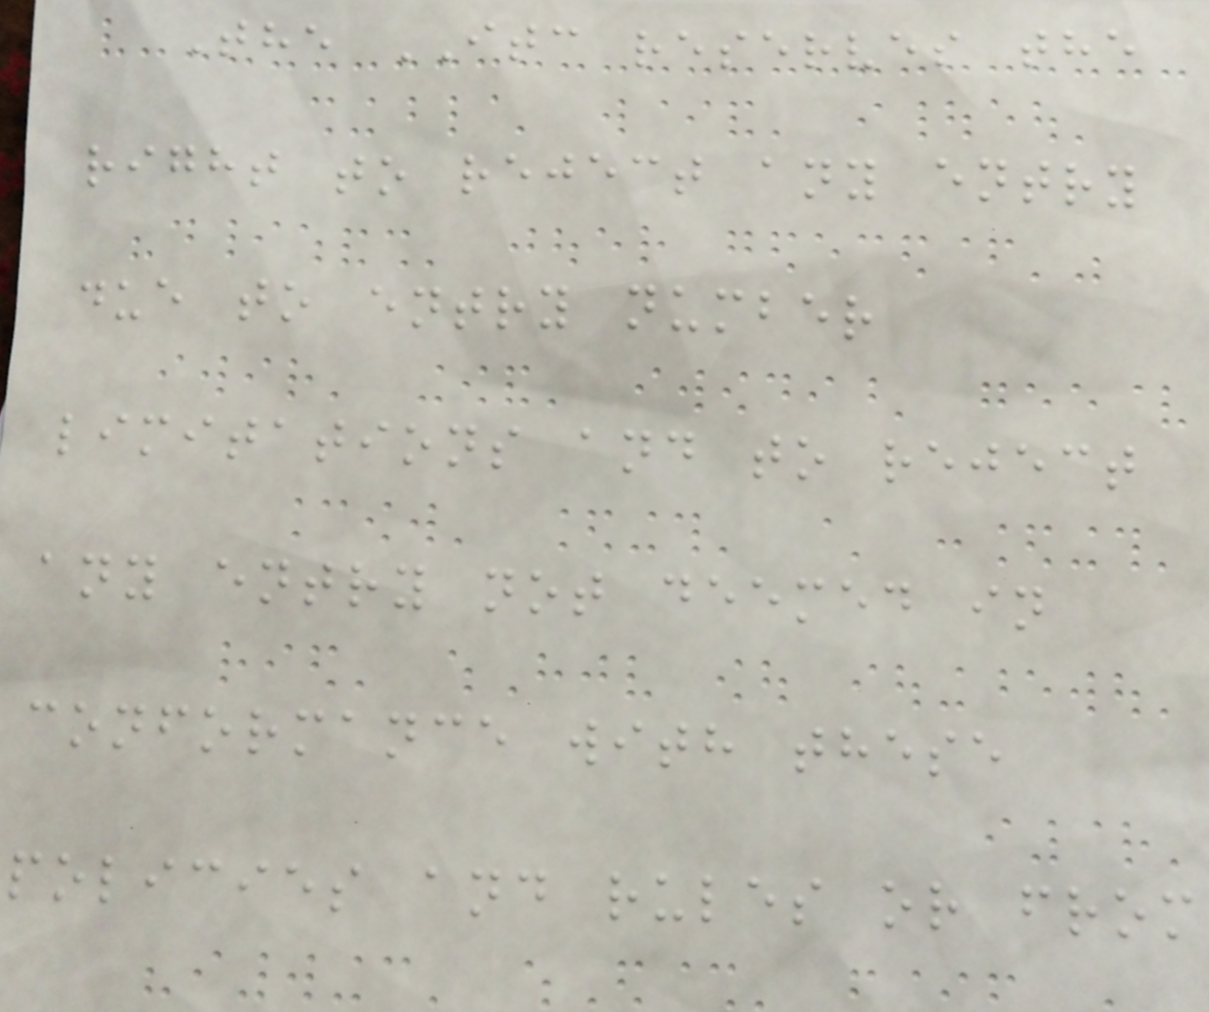The ITC reserves the
right to reject any entry
due to entry number
limitations and to reject
any entry not deemed in
conformance with these
policies and rules or from
